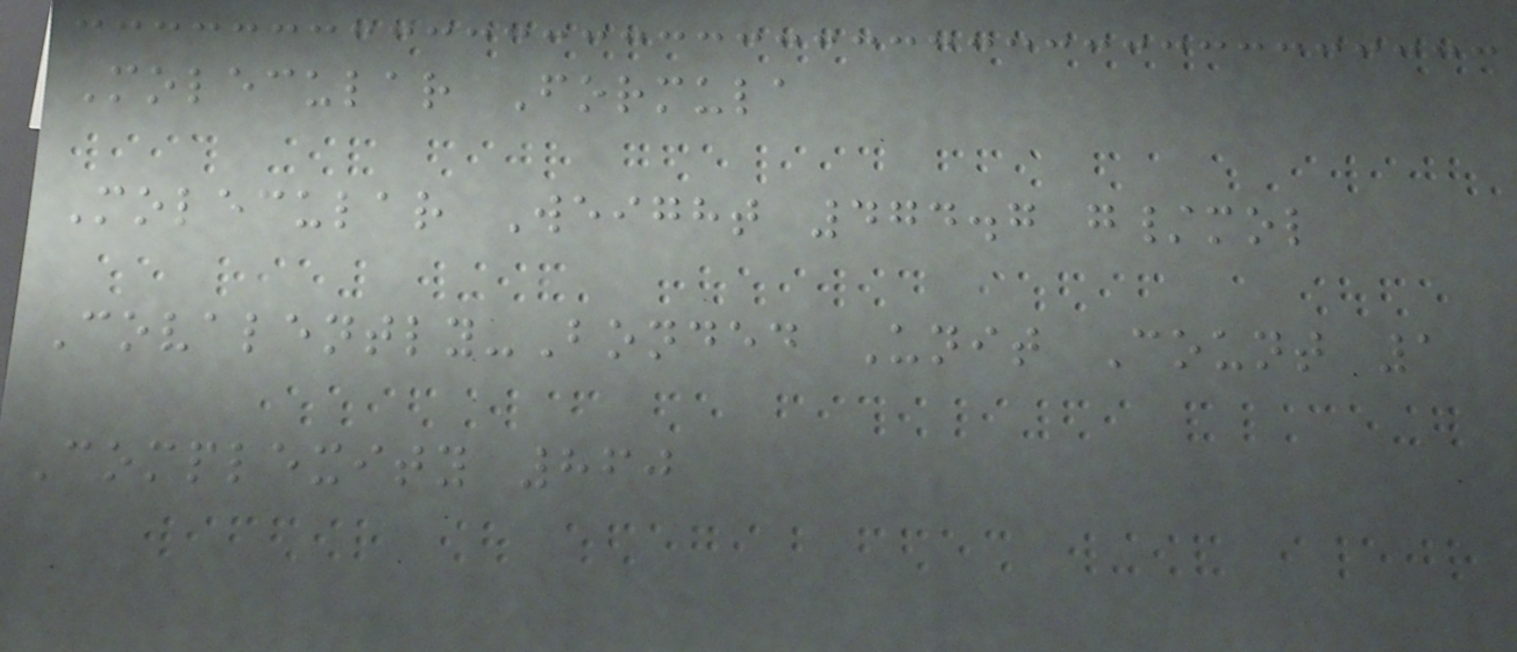Molecular Formula
Molecular Weight 474.7 g/mol
Covalently-Bonded Unit Count 1
Complexity 860
